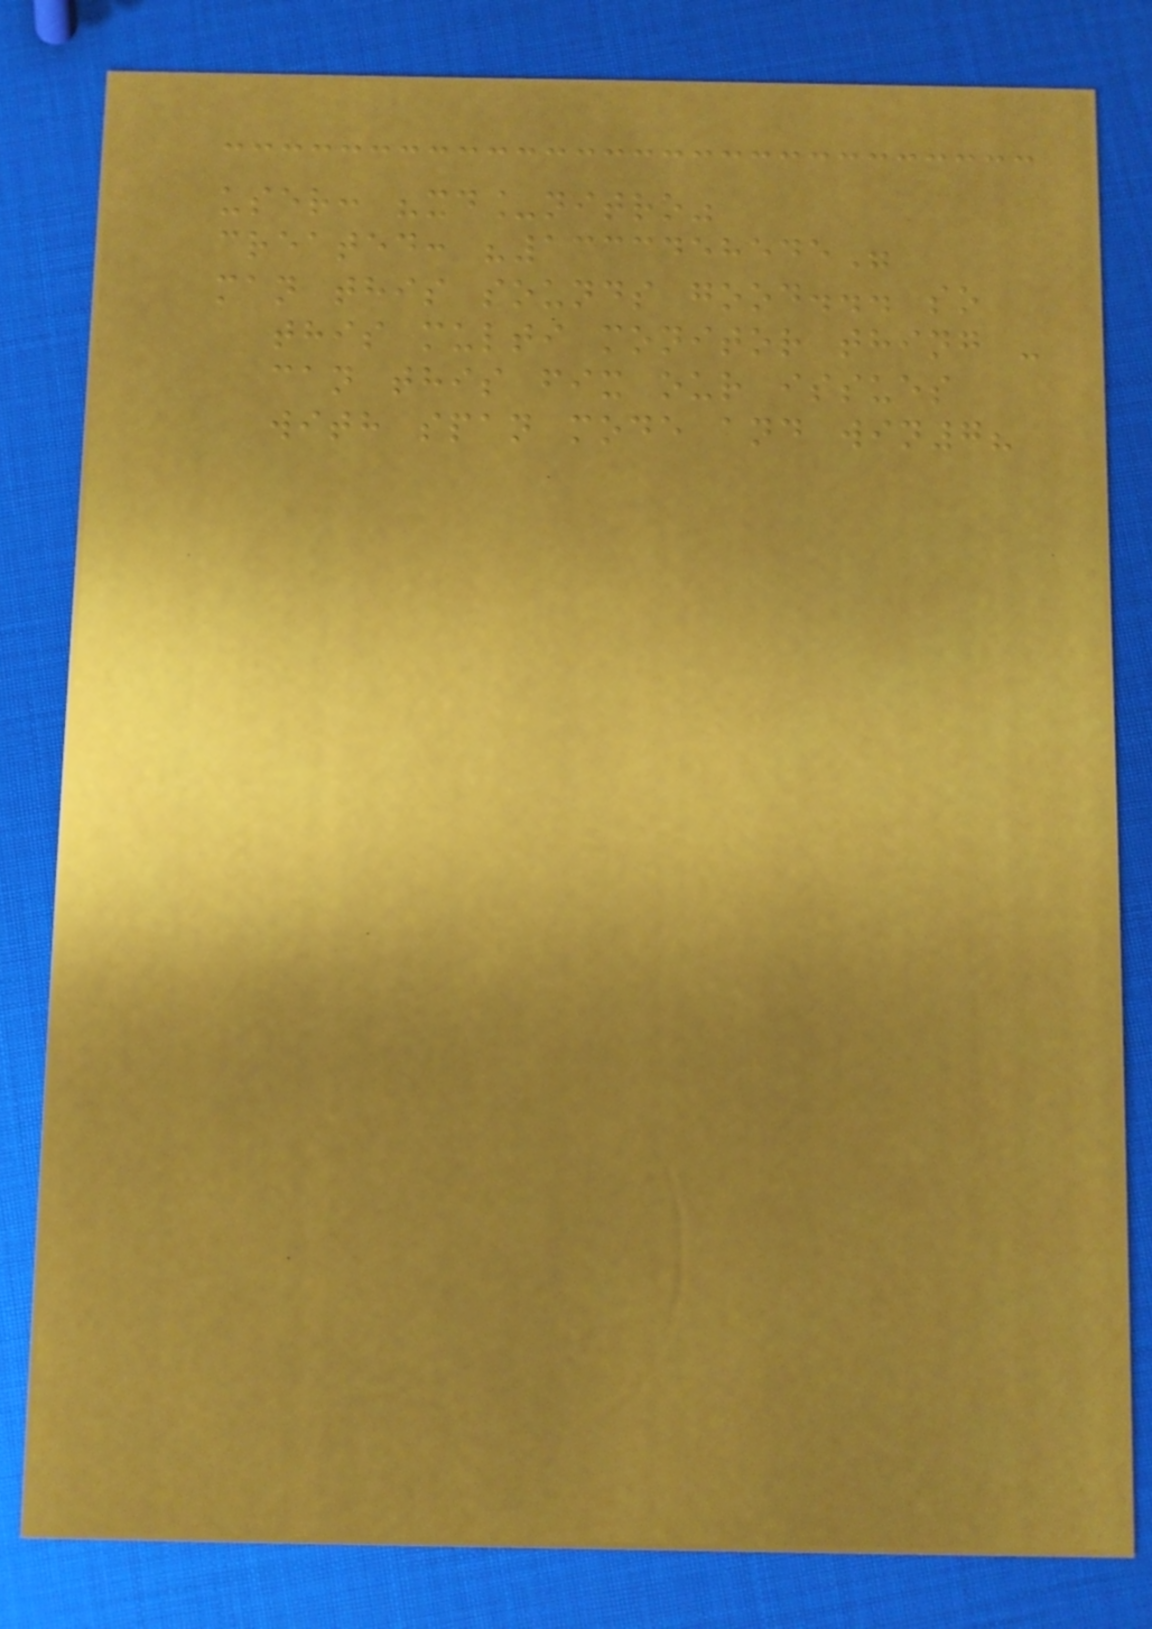user: "xd_nitro"
created: "1333458545"
man this sounds good... so
this multi monitor thing -
can this fix our issues
with span mode and win7?
